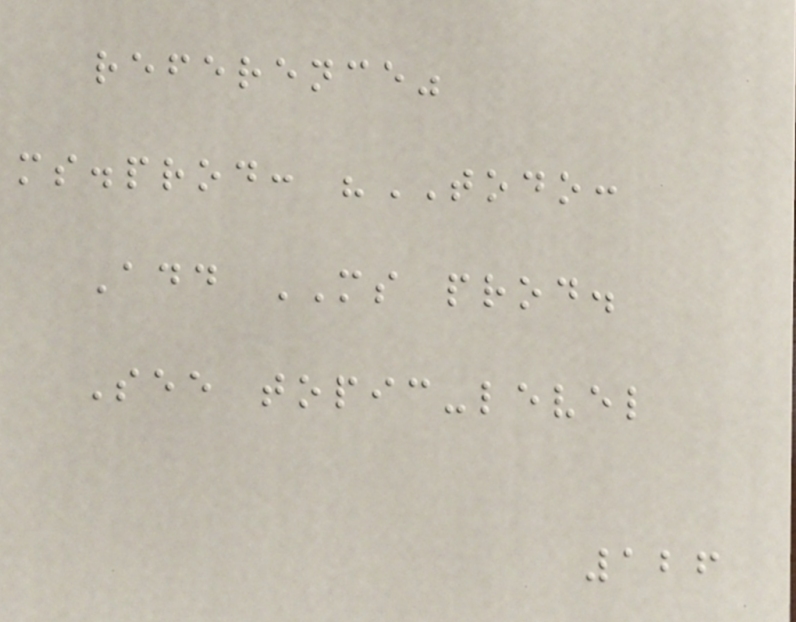reference"
ms.prod: "TODO:
Add MS prod.
See topic-level
126
